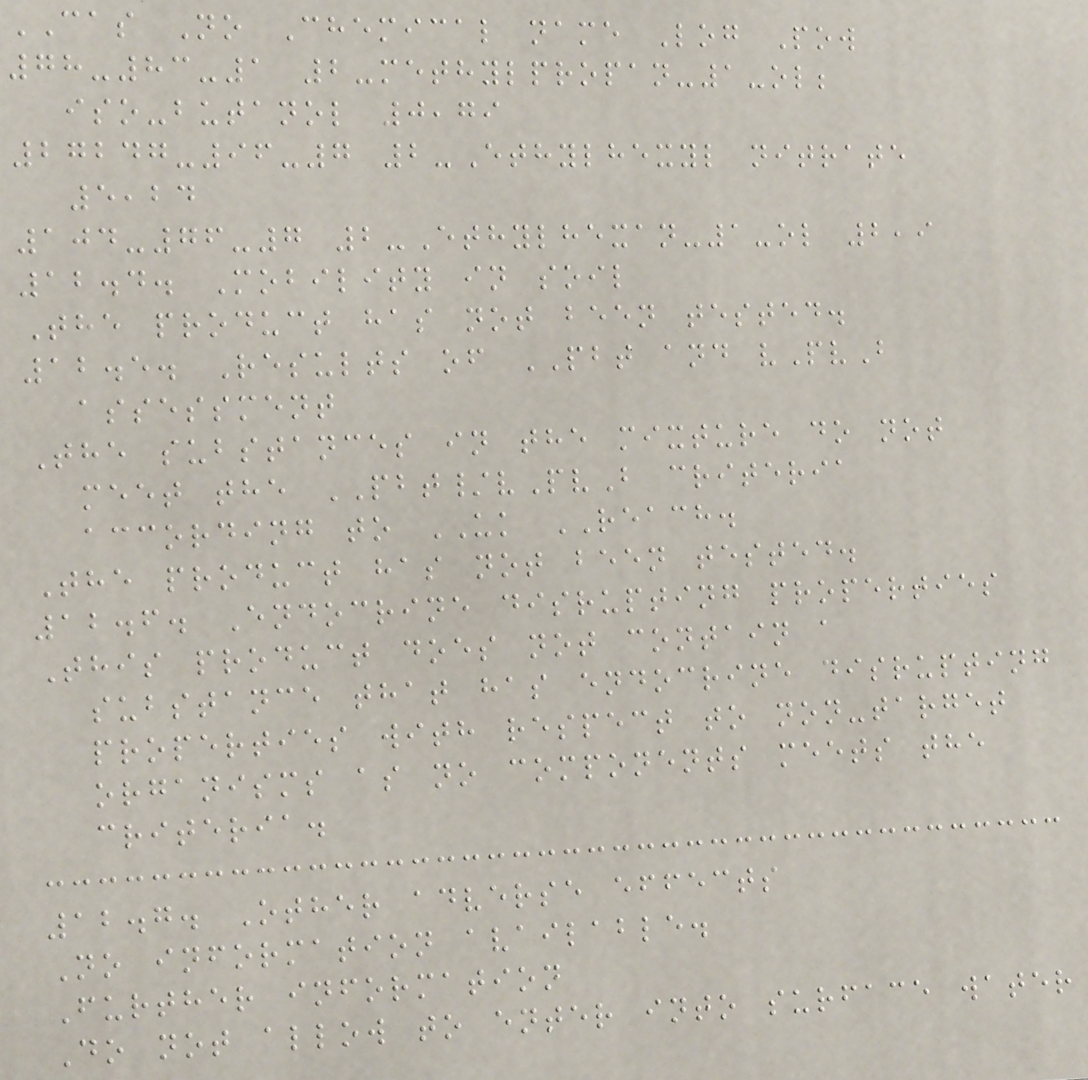CAS No Chemical name Log Pow
78-83-1 2-methylpropan-1-ol;
iso-butanol 0,79
27247-96-7 2-Ethylhexyl nitrate
5,24
104-76-7 2-Ethylhexan-1-ol 2,9
12.4. Mobility in soil
The product has not been tested.
12.5. Results of PBT and vPvB
assessment
The substances in the mixture do not
meet the PBT/vPvB criteria
according to UK REACH.
The product has not been tested.
12.6. Endocrine disrupting properties
This product does not contain a
substance that has endocrine disrupting
properties with respect to non-target
organisms as no components meets the
criteria.
12.7. Other adverse effects
No information available.
Further information
Do not allow to enter into surface water
